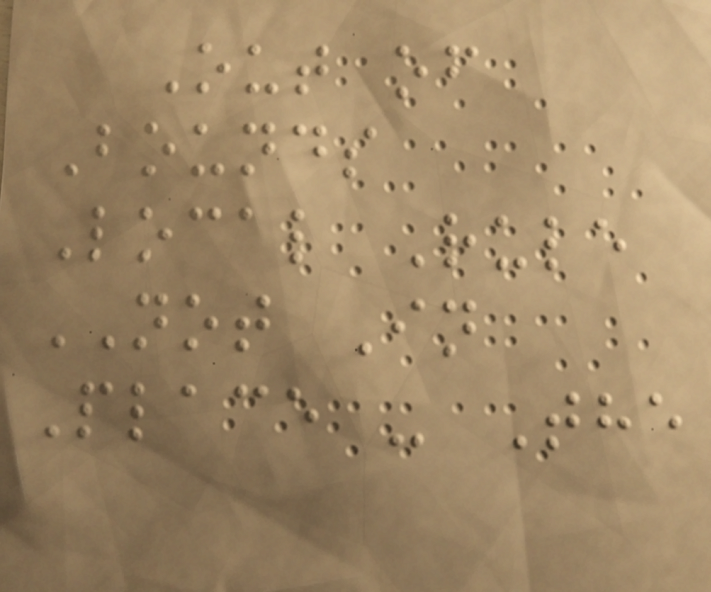Out of
Bounds
Local Rule
NOT In
Place - The
